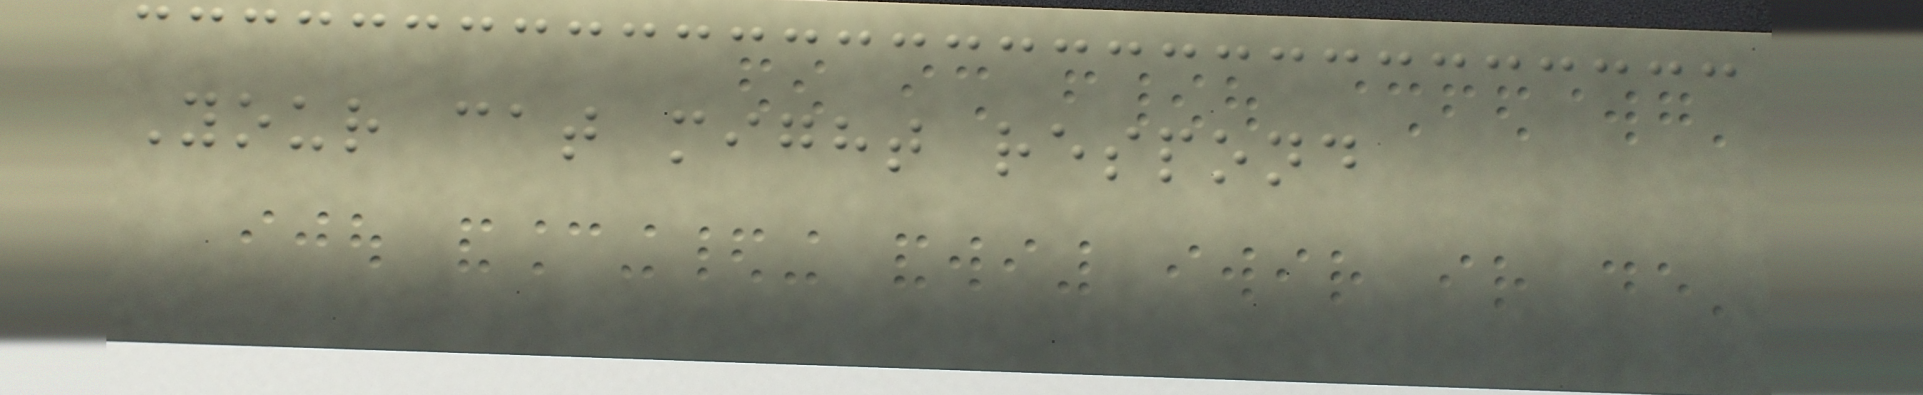Your cat might respond
